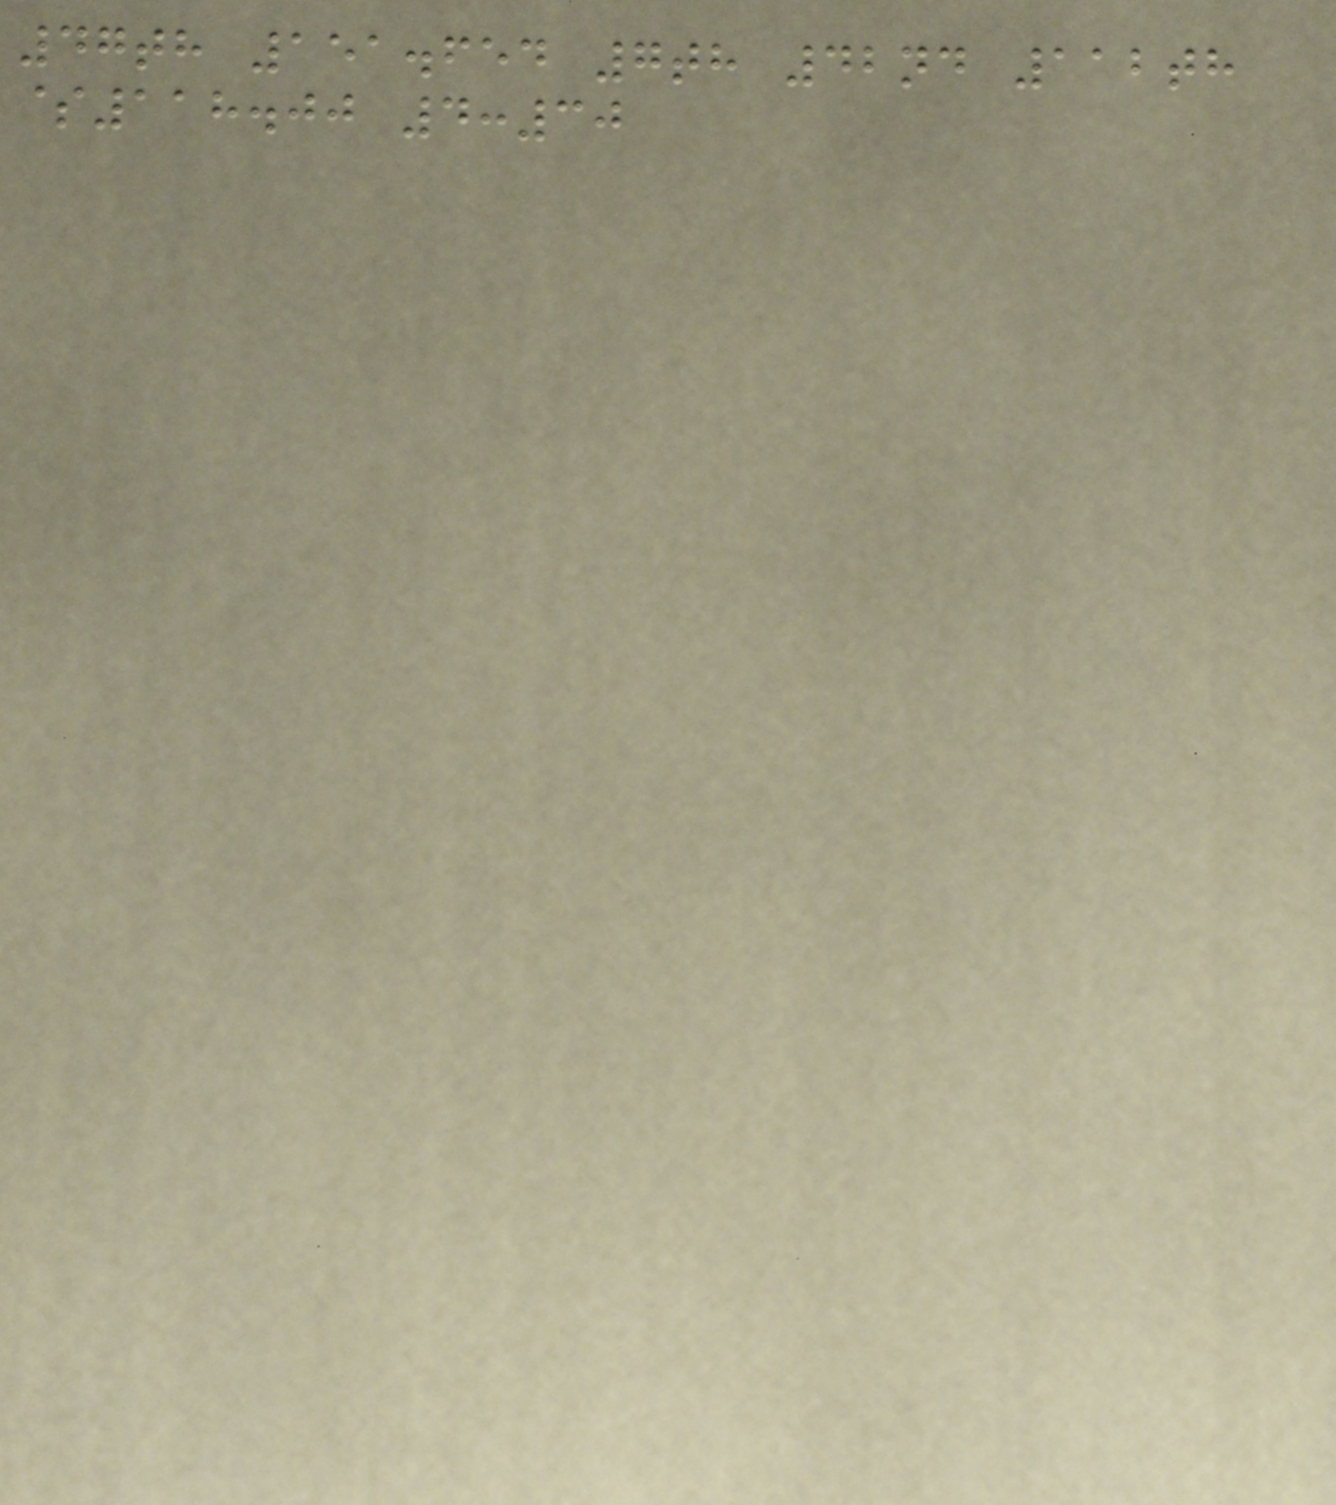47th 151.654 7th 42nd 112th
$118.00 4:30
